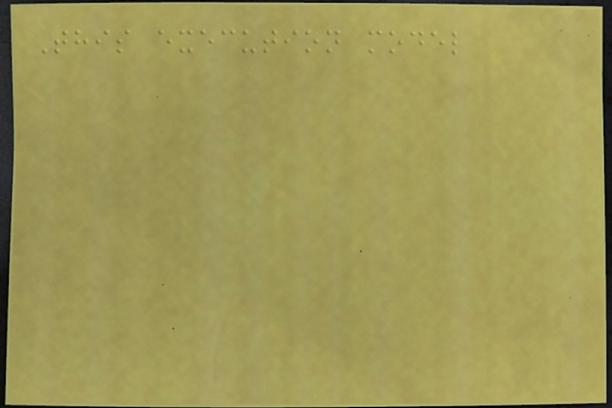This execution model
